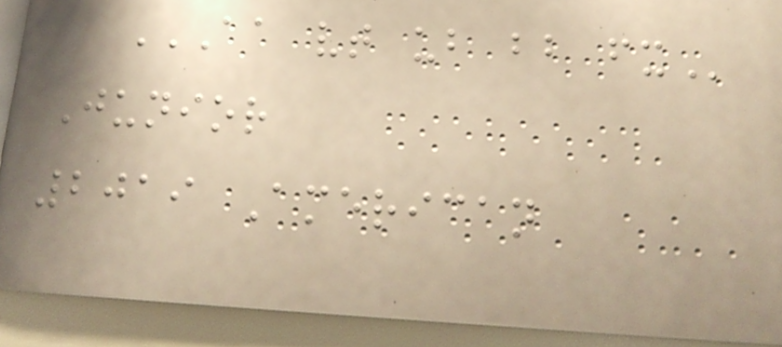AA VT UB BB FX
Junior
2019 American
